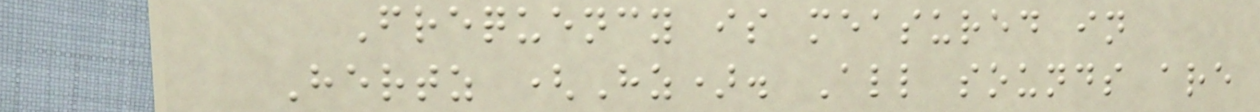Frequency is measured in
Hertz (Hz). All sounds are
